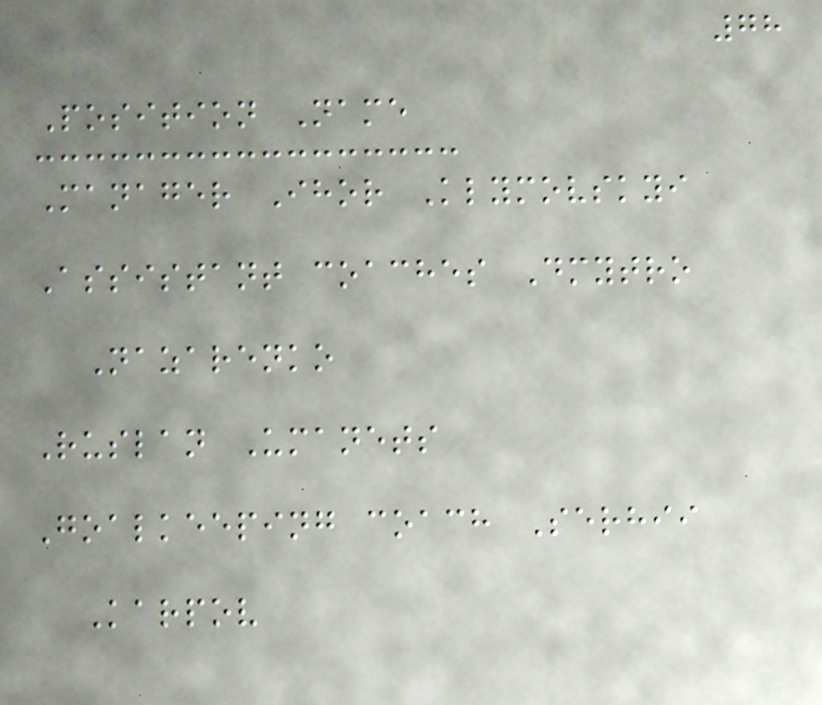78
Position Name
Manager Ihor Klymovskyi
Assistant coaches Dmytro
Nazarenko
Ruslan Umanets
Goalkeeping coach Serhii
Karpov
